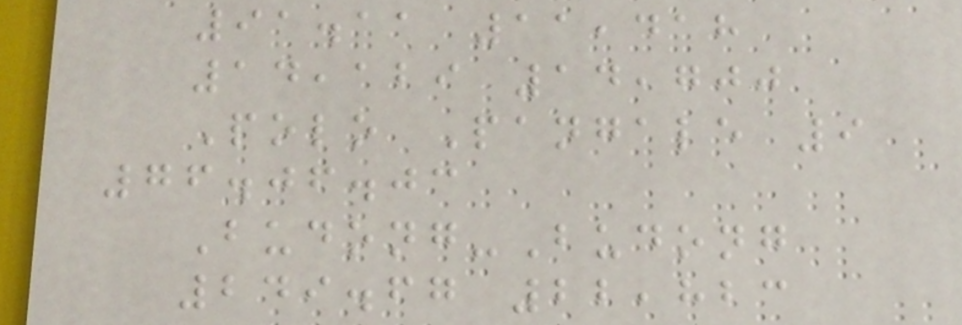91.11 11,418
14,129 14,700
Polo Pangale 9
76.06.03
Budong-Budong
249.67 22,823
